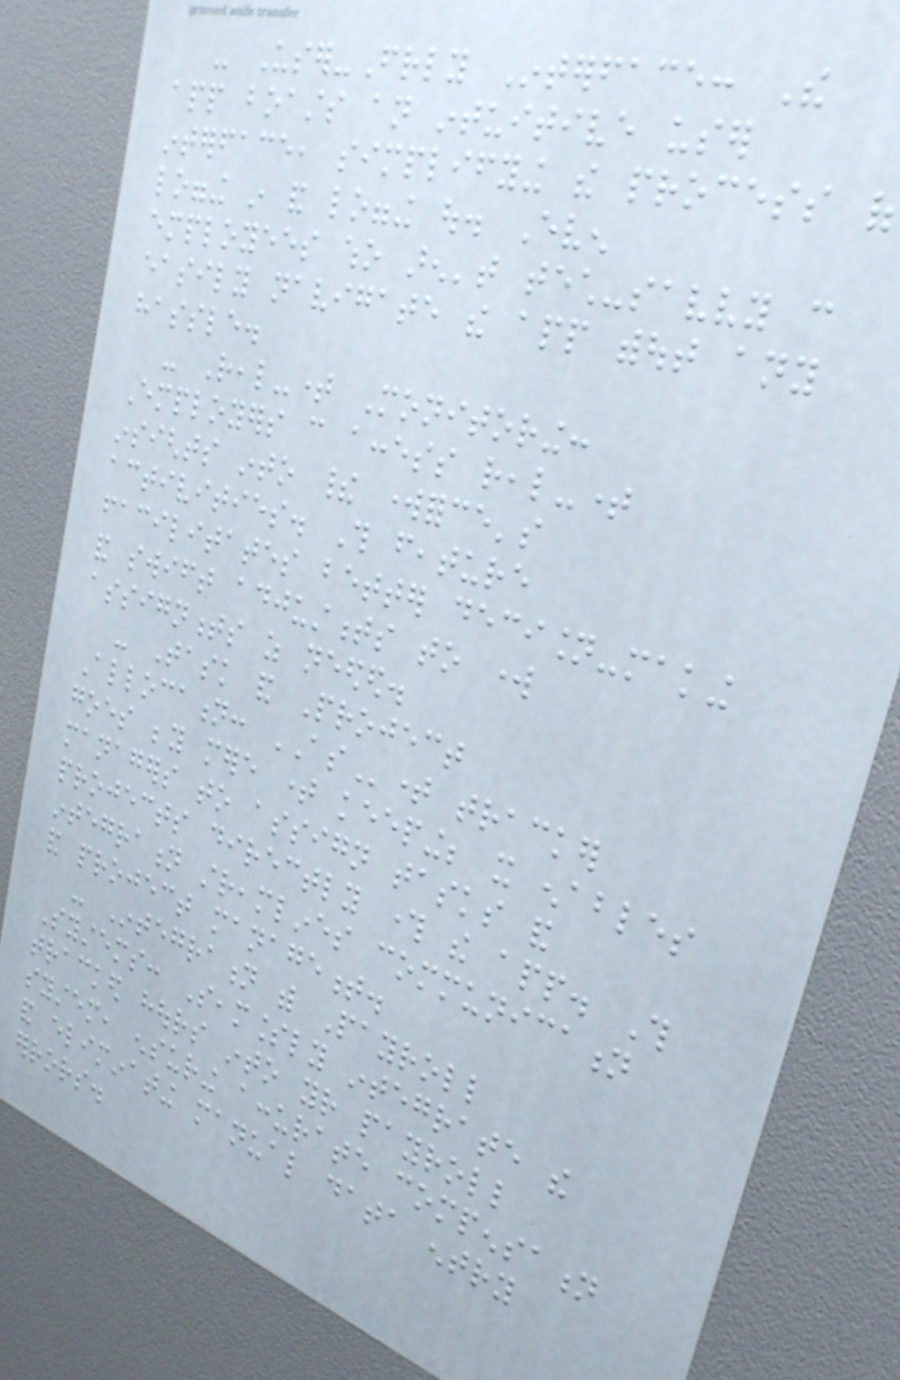- User-Friendly Interface: The
app boasts an intuitive user
interface, simplifying the process of
logging in and logging out. Even
employees who aren't tech-savvy can
easily navigate the app without any
hassle.
- Real-time Monitoring:
Employers can access real-time
insights into their workforce's
activities. This feature
facilitates better decision-making
and swift adjustments to work
assignments as needed.
- Task and Project
Allocation: AStime tracker
goes beyond mere time keeping; it enables
managers to assign tasks and
projects directly through the app. This
integration streamlines communication
and project management.
- Integration with Payroll
Systems: Seamlessly integrate the
tracked hours into your payroll
system, ensuring accurate compensation
and eliminating manual data entry
errors.
